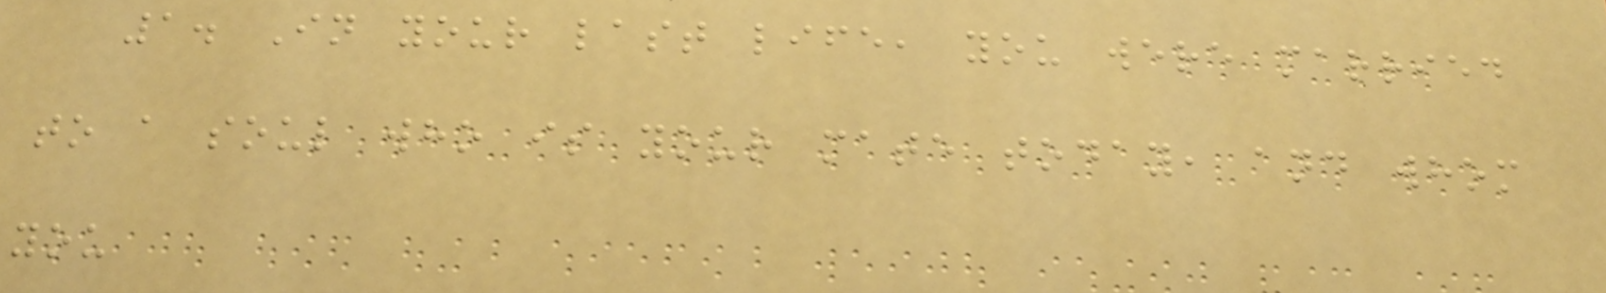1. In your last life, you were married
to a soul who is your mate today, and whom
you
